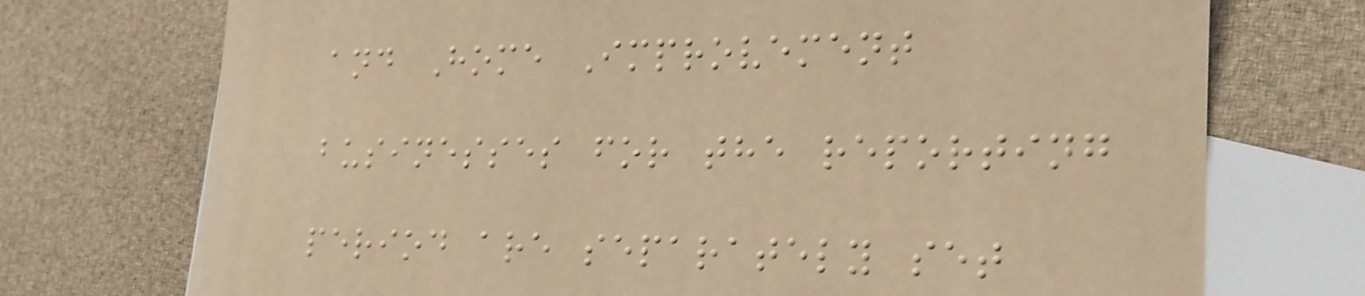and Home Improvement
businesses for the reporting
period are separately set
